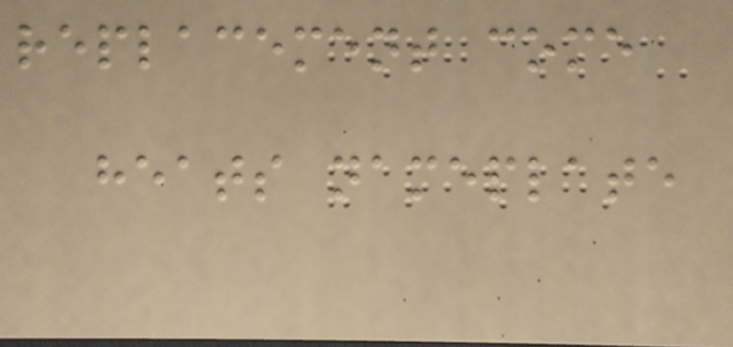replacement come
heats nameplate
